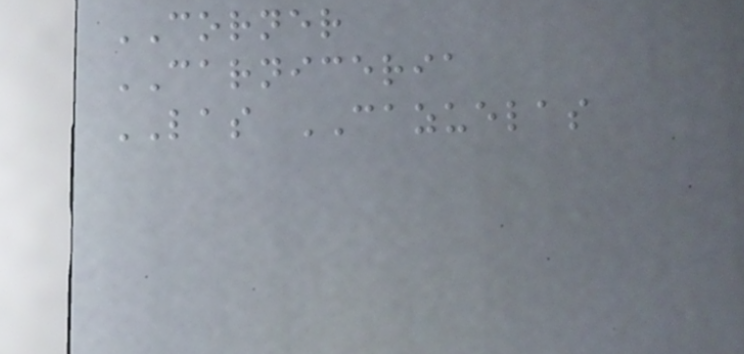CORNER
CARNICERIA
LAS CAZUELAS
